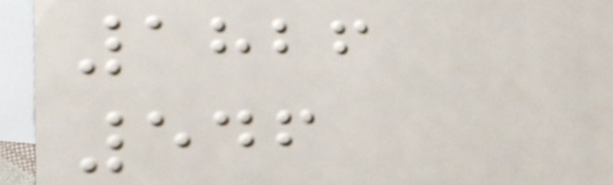1826
546
